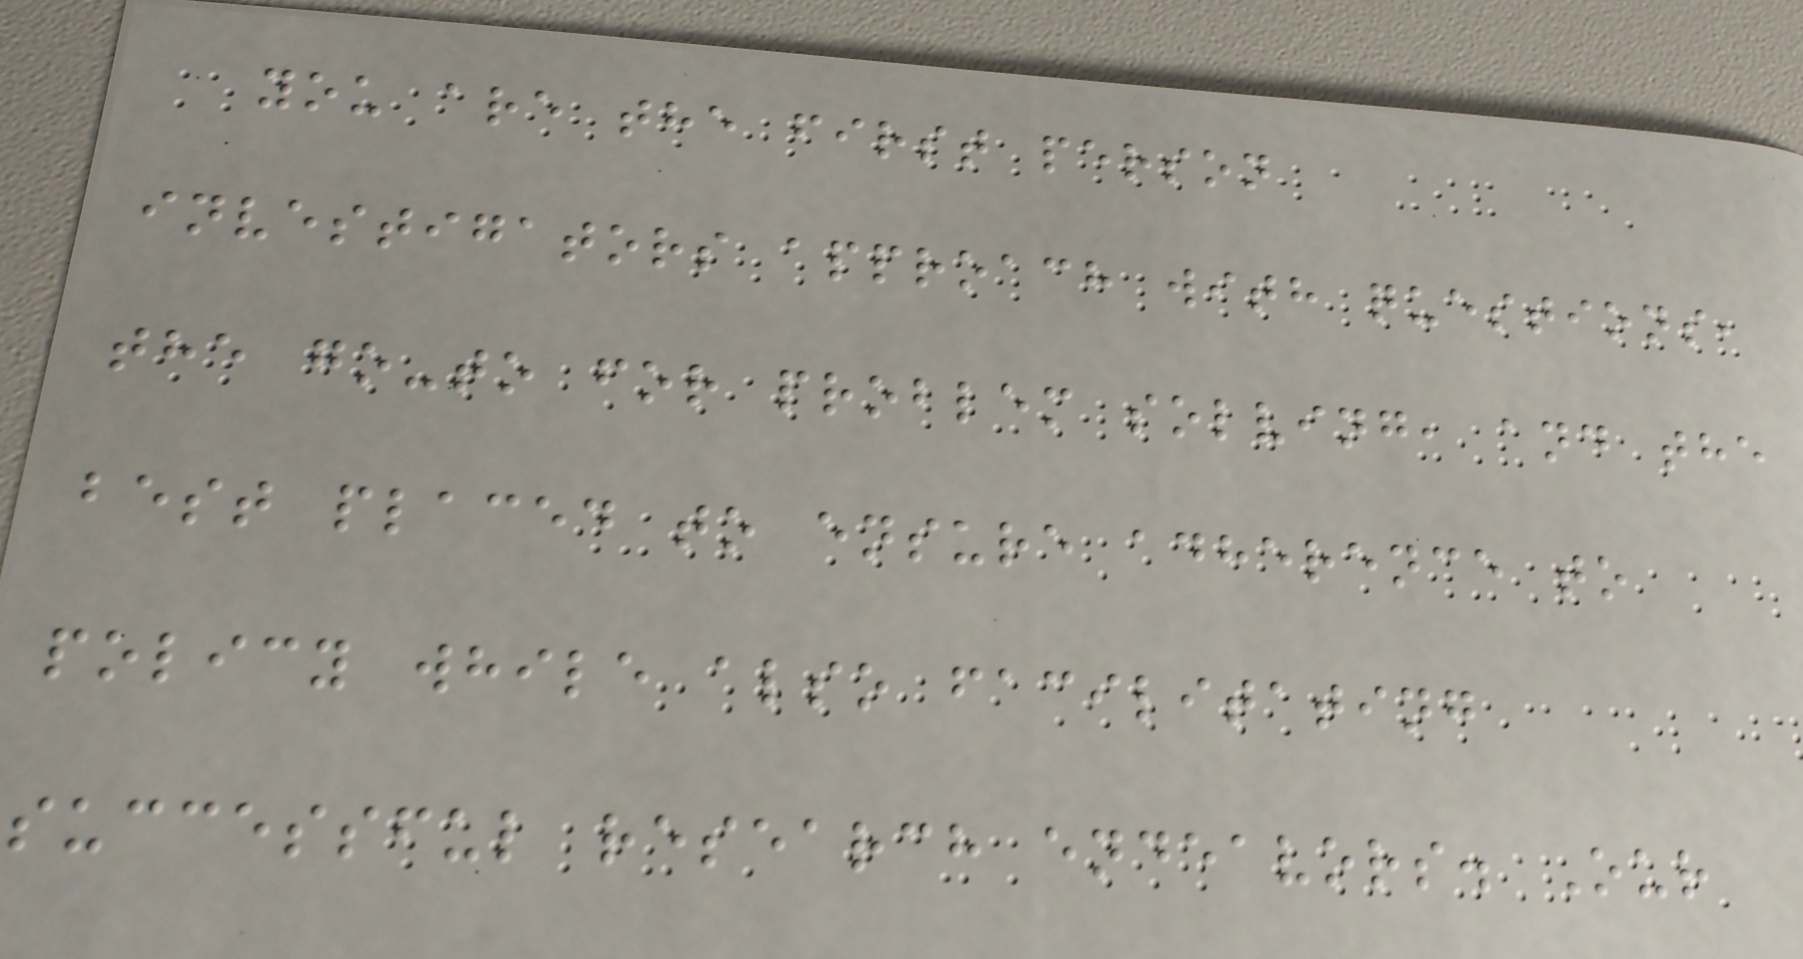you are the first person
investigators approach with questions,
the go-to for problem solving, and the
best placed to ensure adherence to
policy while also facilitating
successful research endeavors. Our
